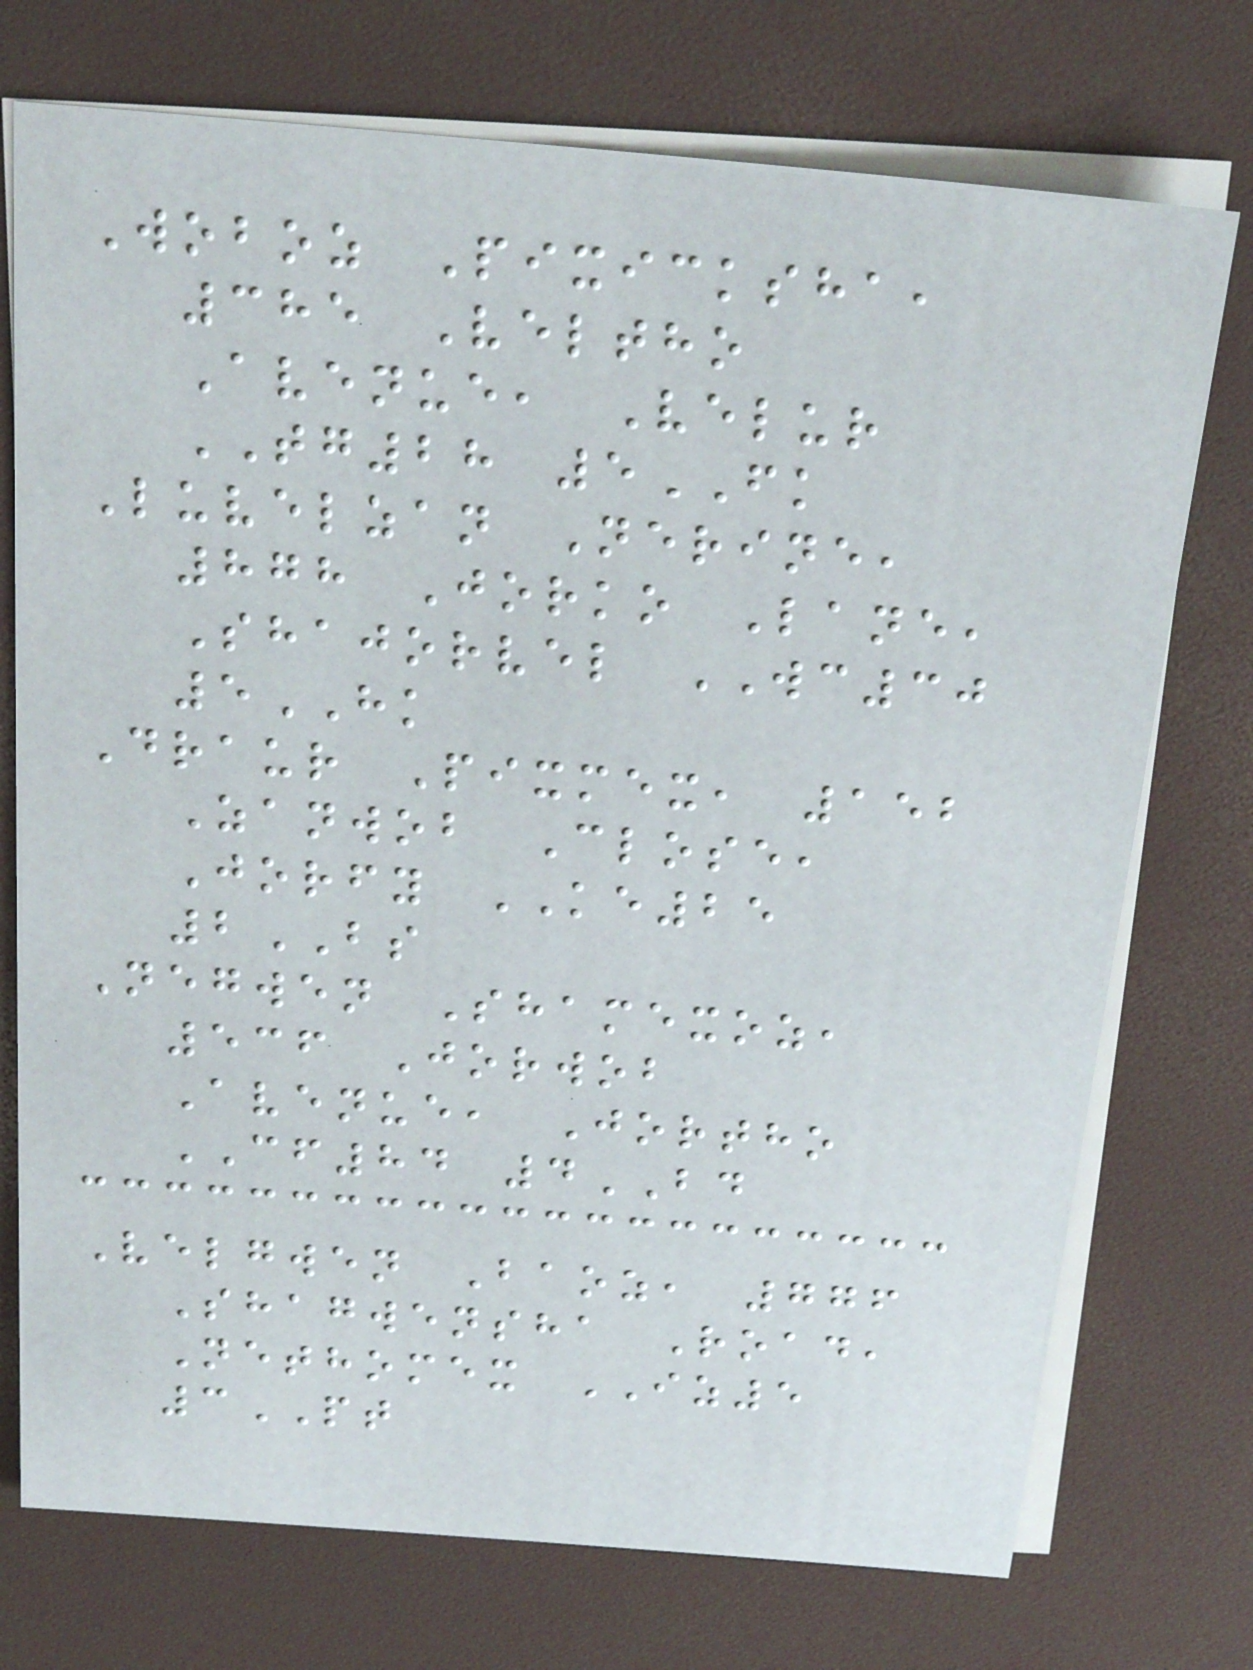Woboz Pixicksha,
385 Veltho
Avenue, Velur
TG28 5FK
Luvelzan Nerine,
878 Jorko Lane,
Shajorvel WC30
5HK
Draur Pixmex, 152
Zanwob Close,
Jorfy KE25
2BS
Negwen Shamexoz,
536 Jorwob
Avenue, Jortho
CF84 4BD
Velgwen Baoz, 776
Shagwensha Road,
Nethomex IZ5
3PT
